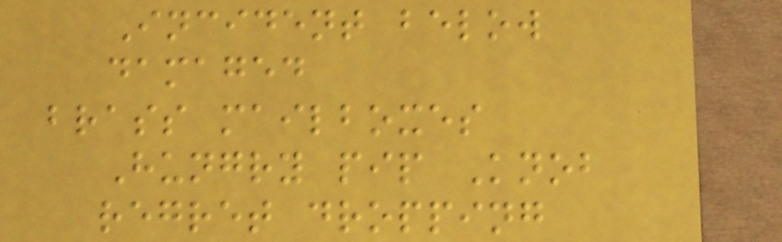Incident below
damaged
brass mailboxes
Hungry pip Knob
regret dropping
